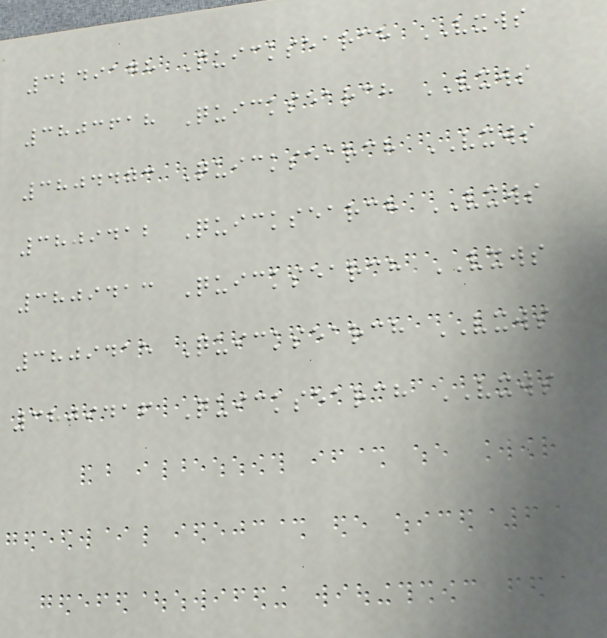3249178 Quicksearch VXWS
3803618 Quicksearch VXWS
3804473 Quicksearch VXWS
3809412 Quicksearch VXWS
3809413 Quicksearch VXWS
3809415 Quicksearch VXWS
3809416 Quicksearch VXWS
